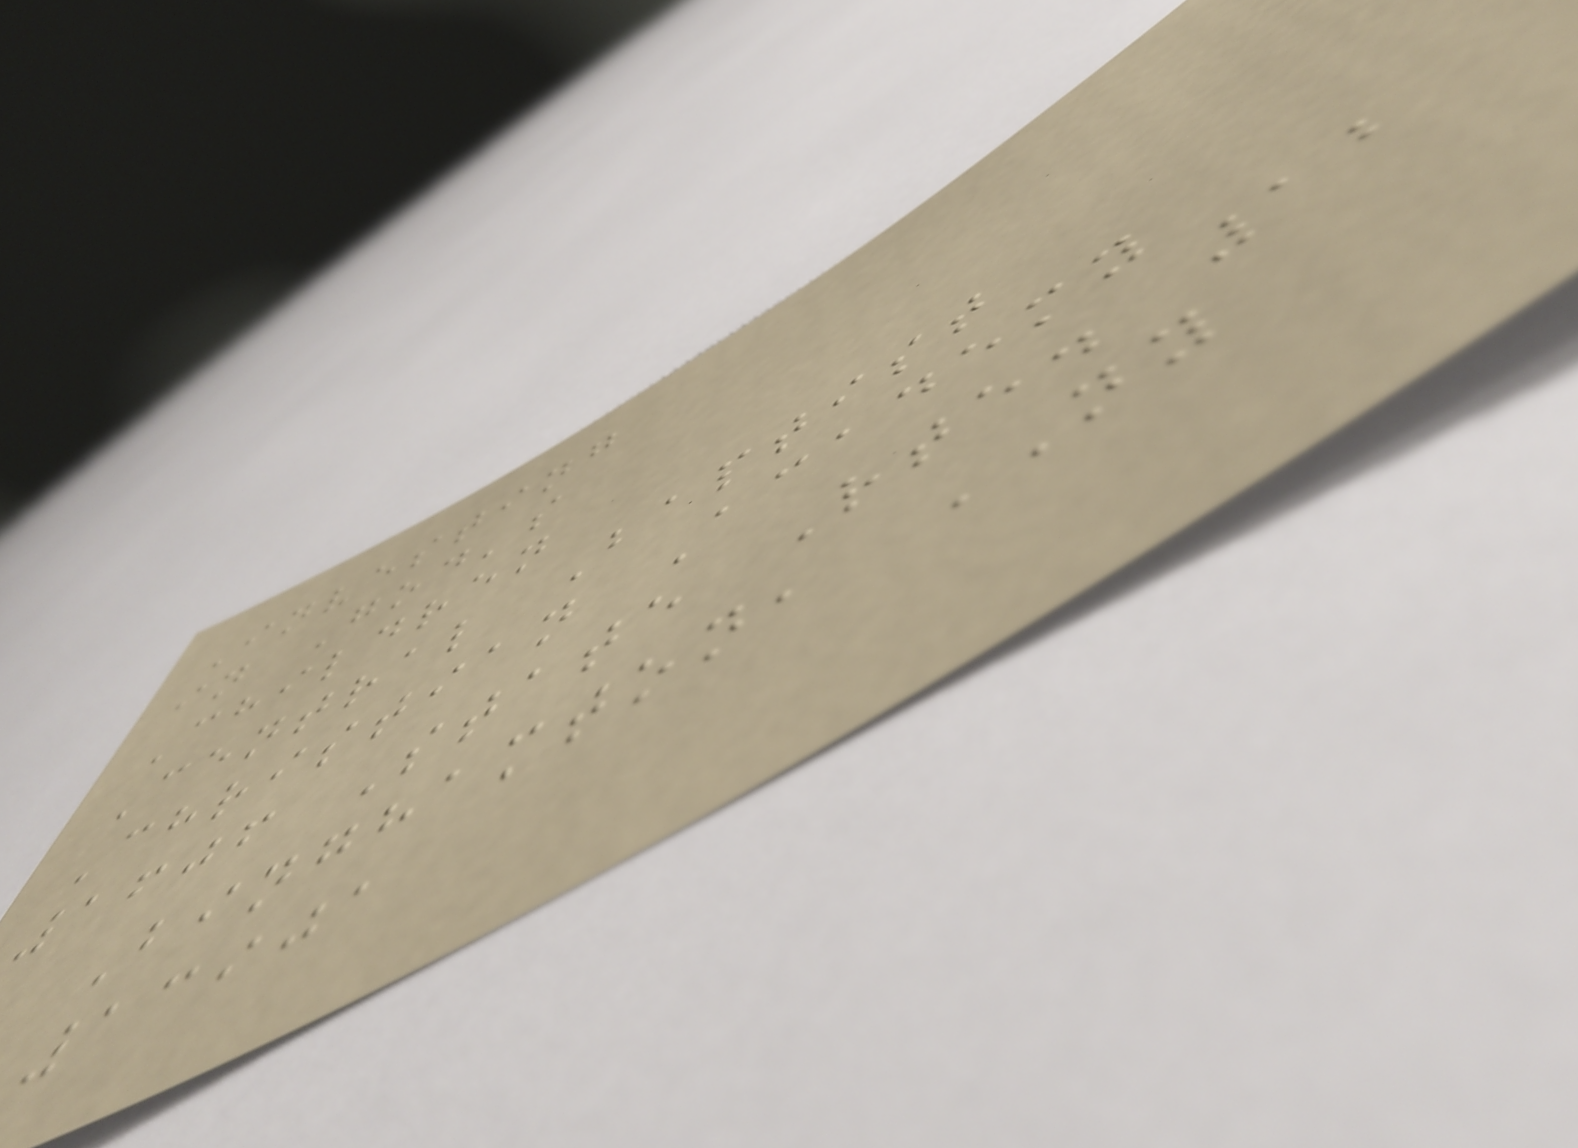Investing
in God's
Children
Central Baptist
Christian Academy
1606 State Rte. 12
Binghamton, NY
13901
